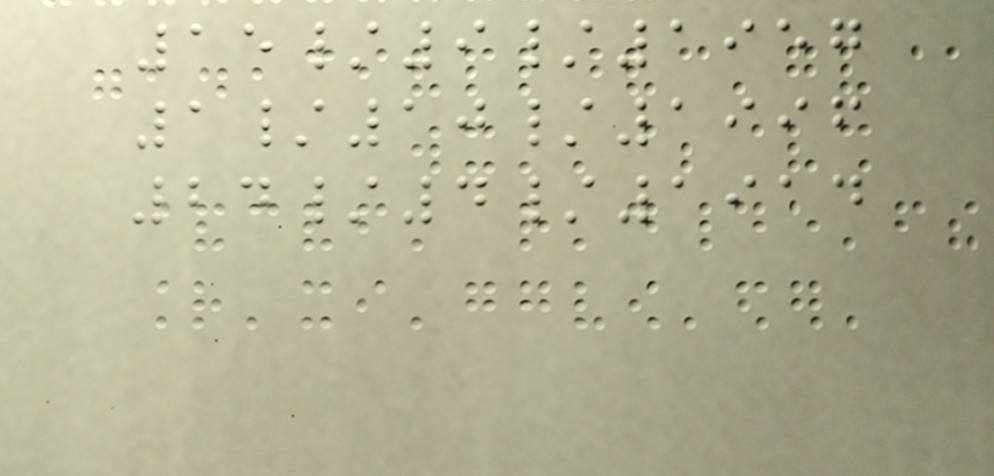15/9/1957
1/10/1996
24/4/1914
